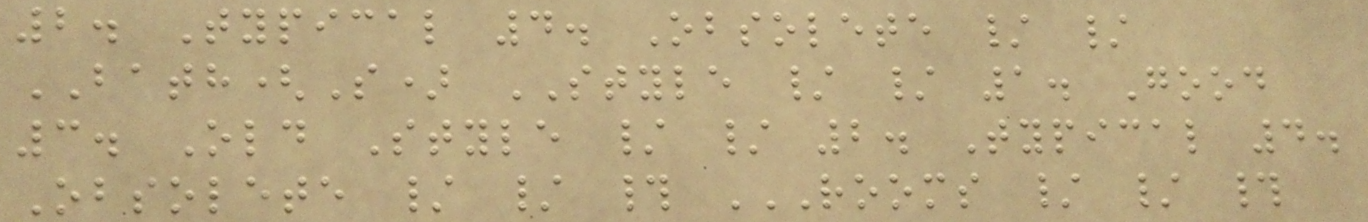2. Typical 4. Obsolete / /
BATH(S) STYLE / / 1. Good
3. Old Style / / 2. Typical 4.
Obsolete / / # ROOMS / / #
